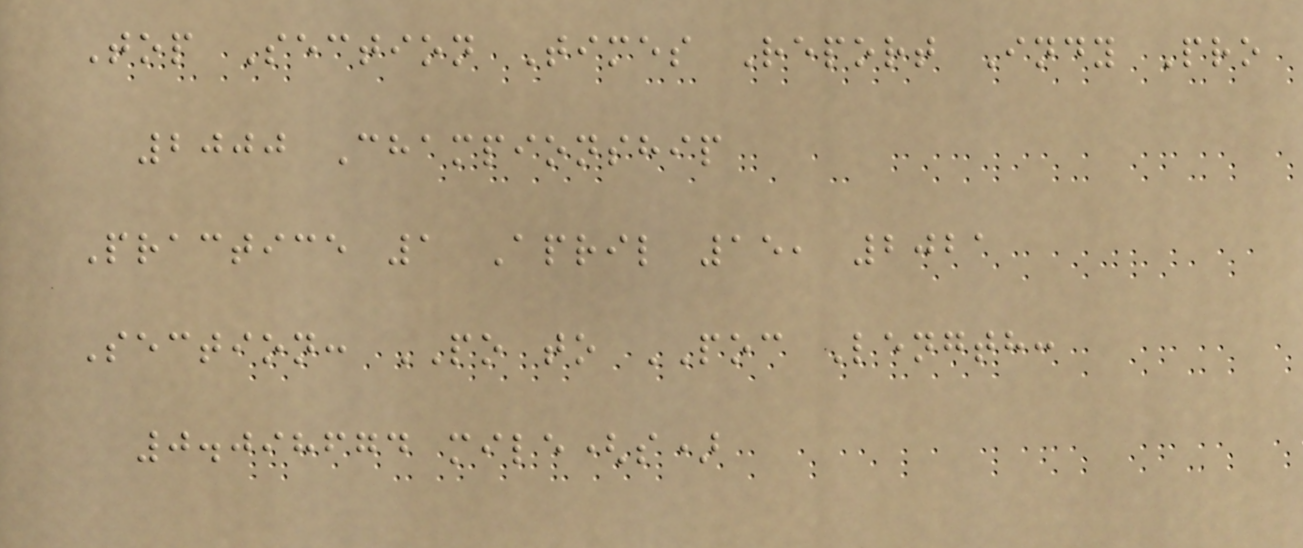Top Section Times Report Indy Pro
2000 Championship
Practice 1 April 15, 2021
Section: PO to POC Length:
0.098674 mile(s)
